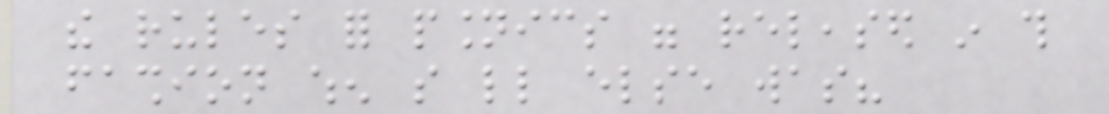the rules for psionics were released in this
fashion when so little else was?
